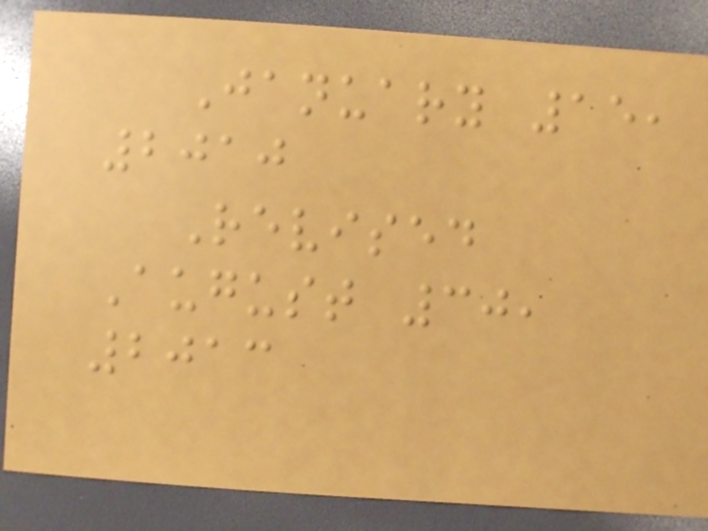January 15,
2010
Revised
August 30,
2013
